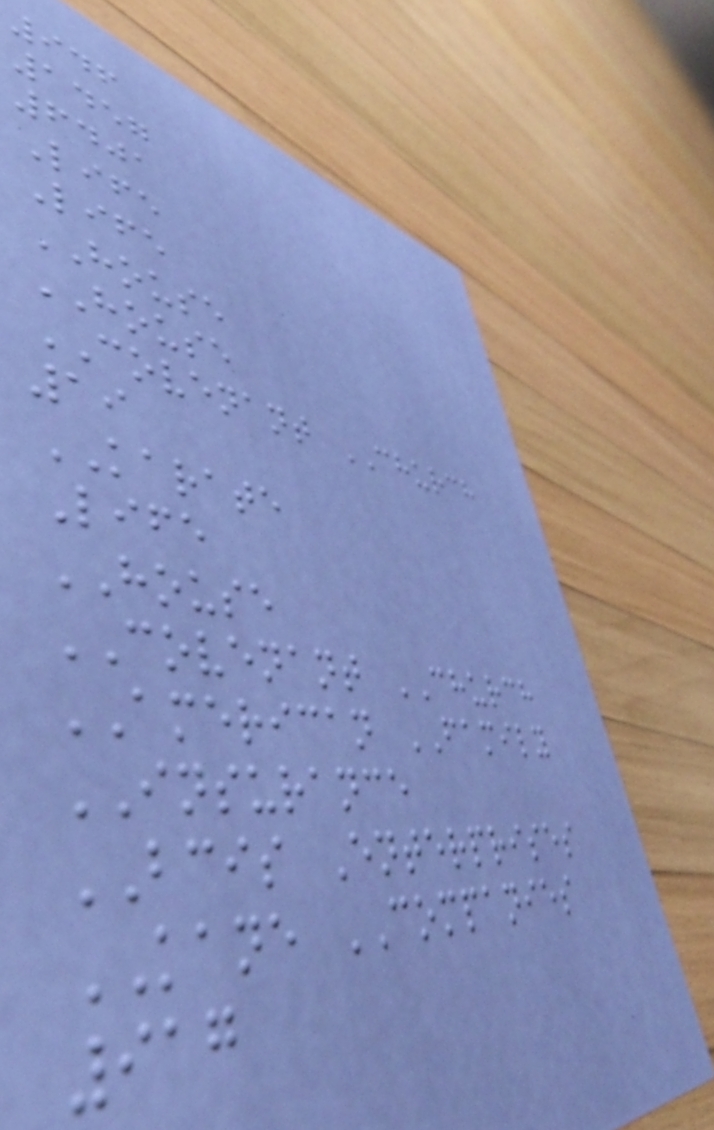946
1457
6401
Life
Life
HOUSE
HOUSE
COVENANT CHURCH
19
KARATE
Life
HOUSE
COVENANT CHURCH
AMERICAN FAMILY
INSURANCE
BCIS Enterprises
KANE COMPANIES
917
